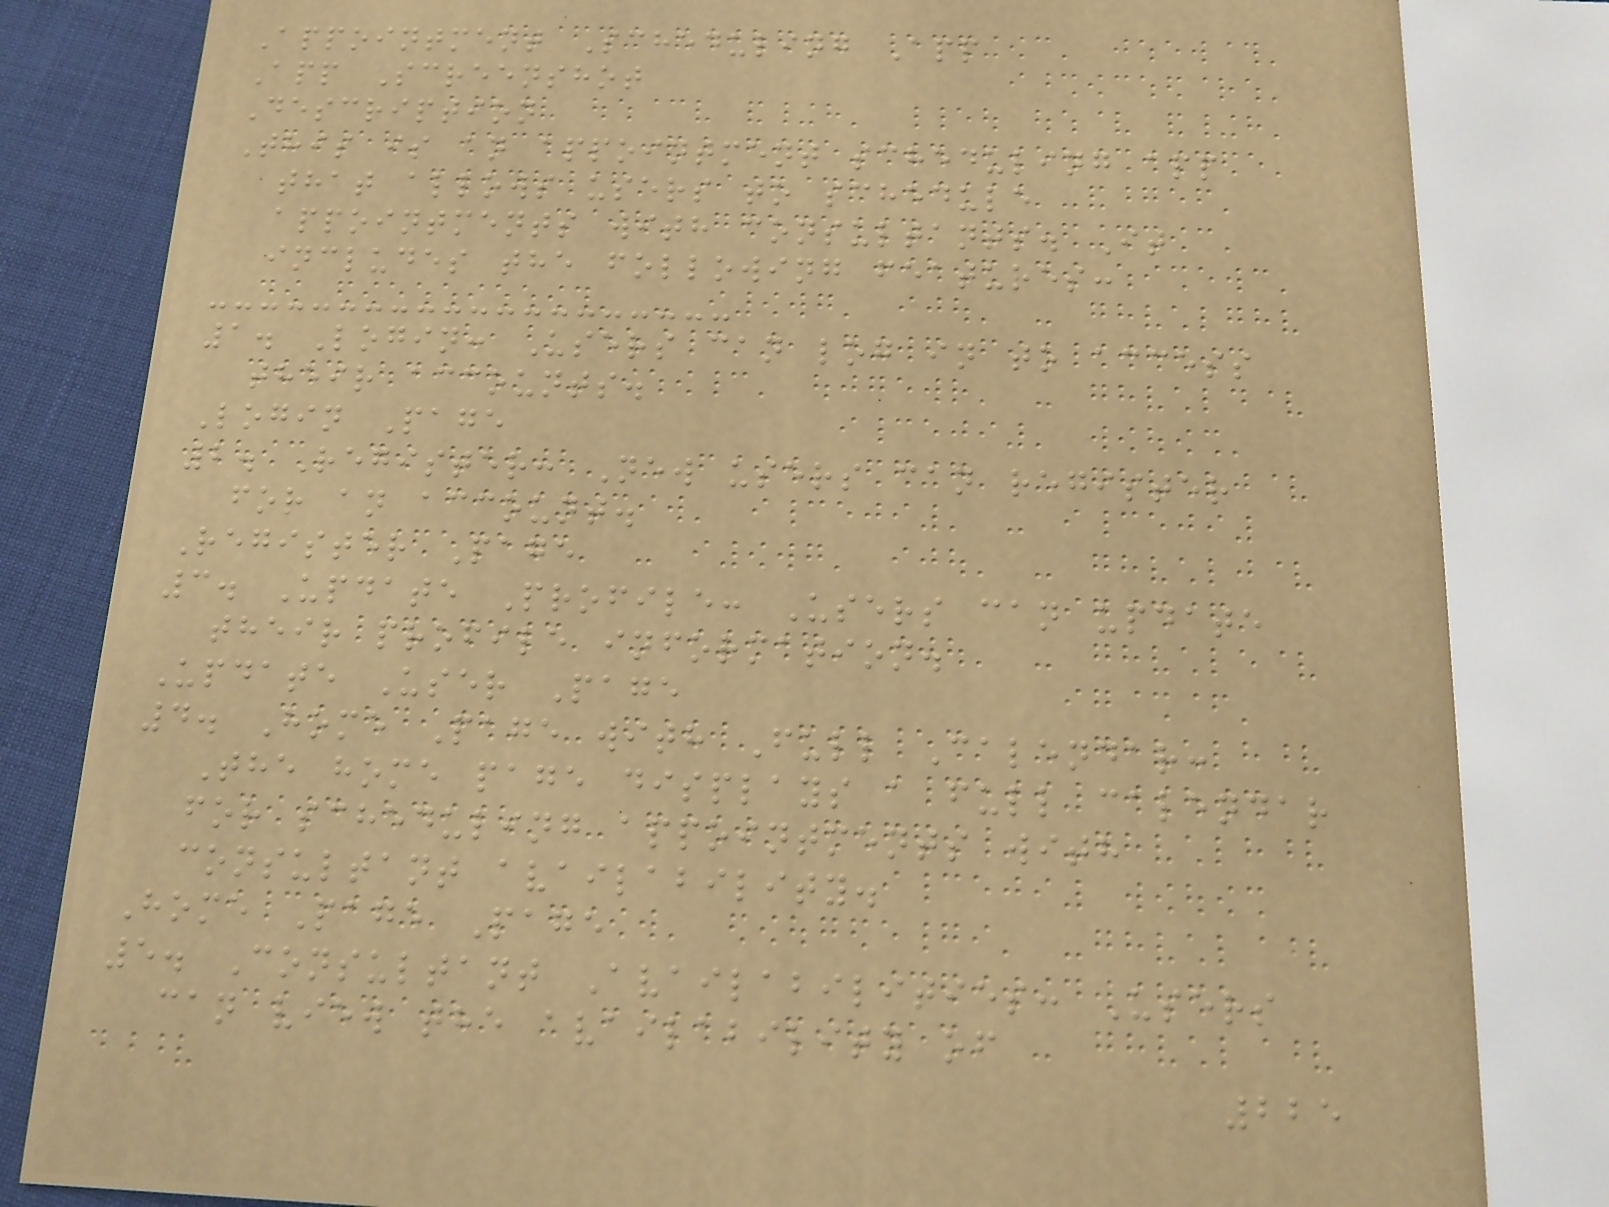Appointment Scheduling App
App Screenshot
Description
This is an appointment scheduling app
that allows users to schedule
appointments with consultants. It
includes the following features:
1. Login: Users can log in to access
their accounts.
Login Page
2. Register: New users can register
for an account.
Register Page
3. Update Profile: Users can update
their profile information.
Update User Page
4. Home Page with Full Calendar:
The home page displays a full calendar
for scheduling appointments with
consultant availability.
Home Page Page
5. Consultant Availabilities: Users
can view the availability of
225
